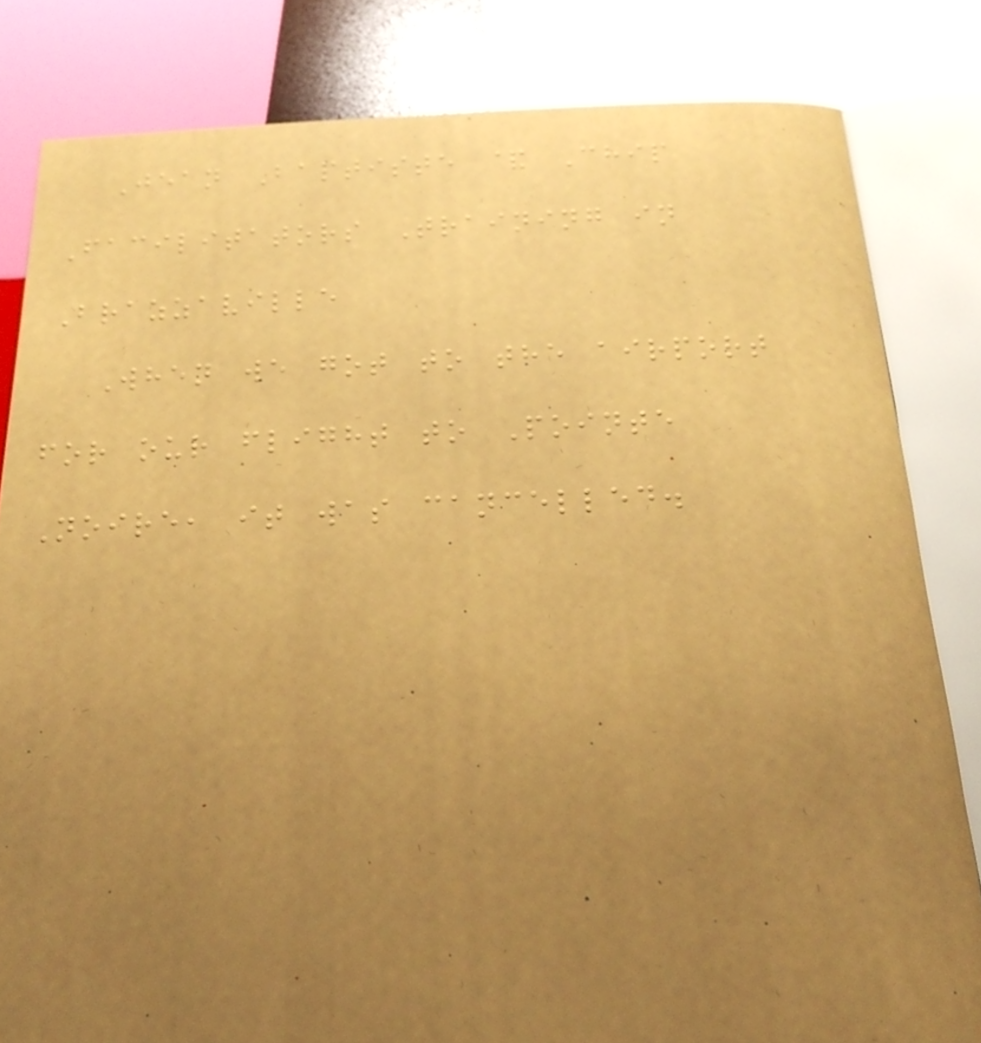Jean Baptiste & Chip
Facilitators Training in
Brazzaville
When we got to the airport
for our flight to Pointe
Noire, it was cancelled.
